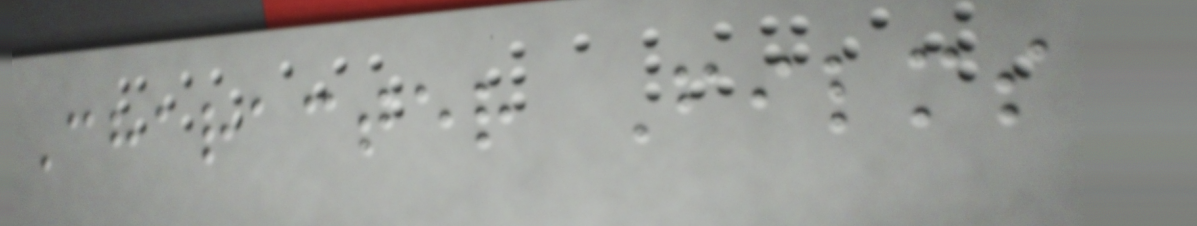Character Films
